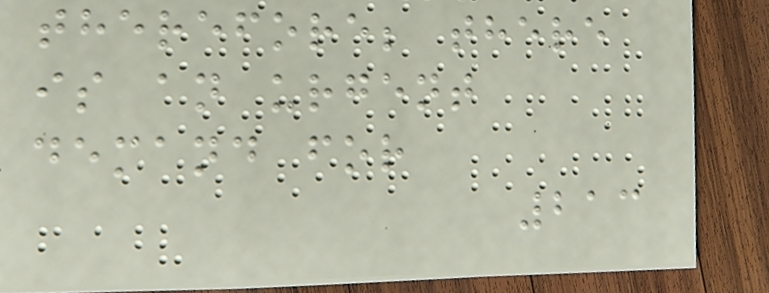therefore; there
is an urgent
demand for
213
